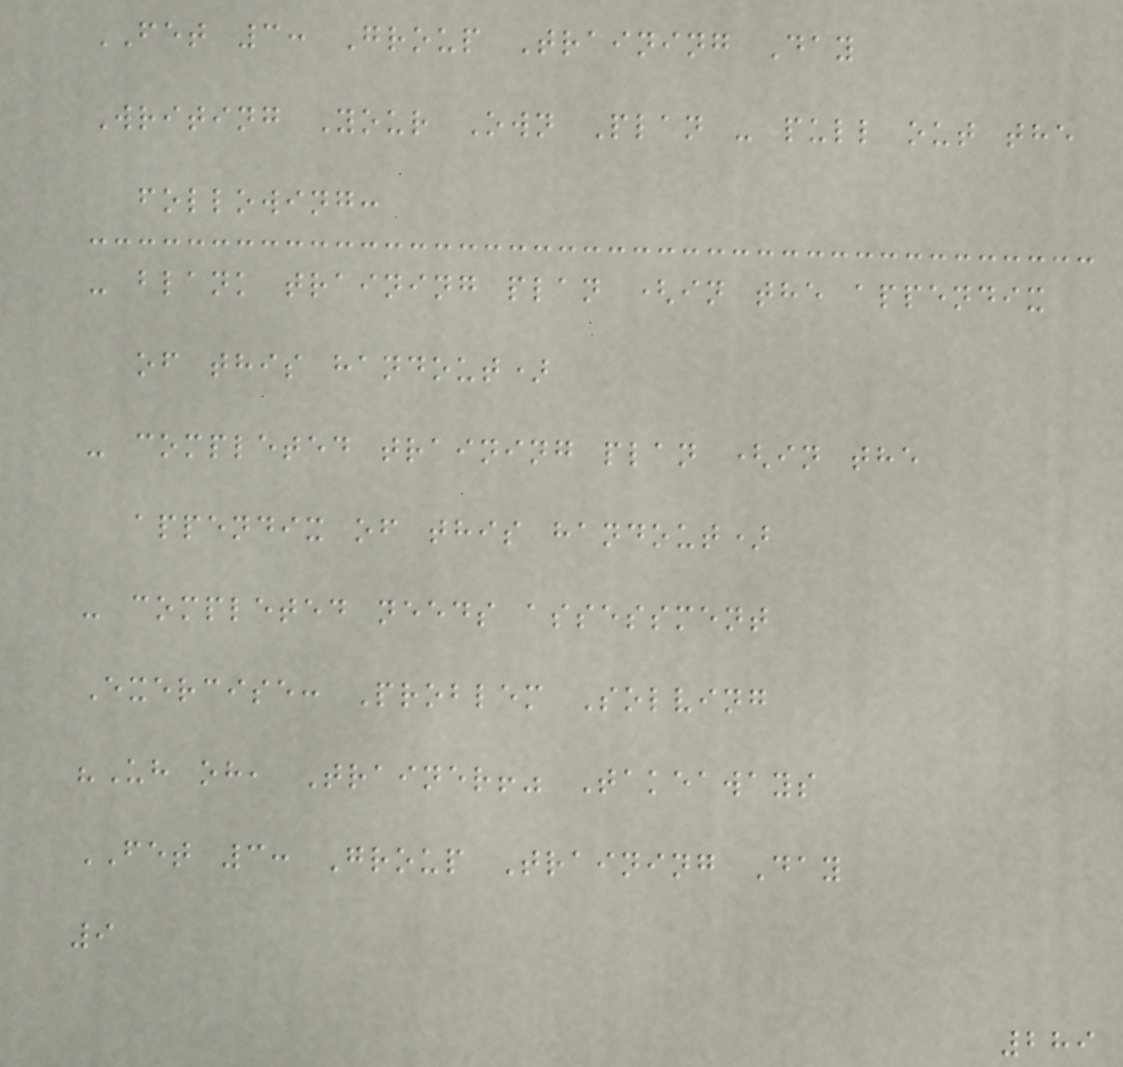FET 3: Group Training Day
Writing Your Own Plan - pull out the
following:
- blank training plan (in the appendix
of this handout)
- completed training plan (in the
appendix of this handout)
- completed needs assessment
Exercise: Problem Solving
"Uh oh, Trainer!" Takeaways
FET 3: Group Training Day
9
289
